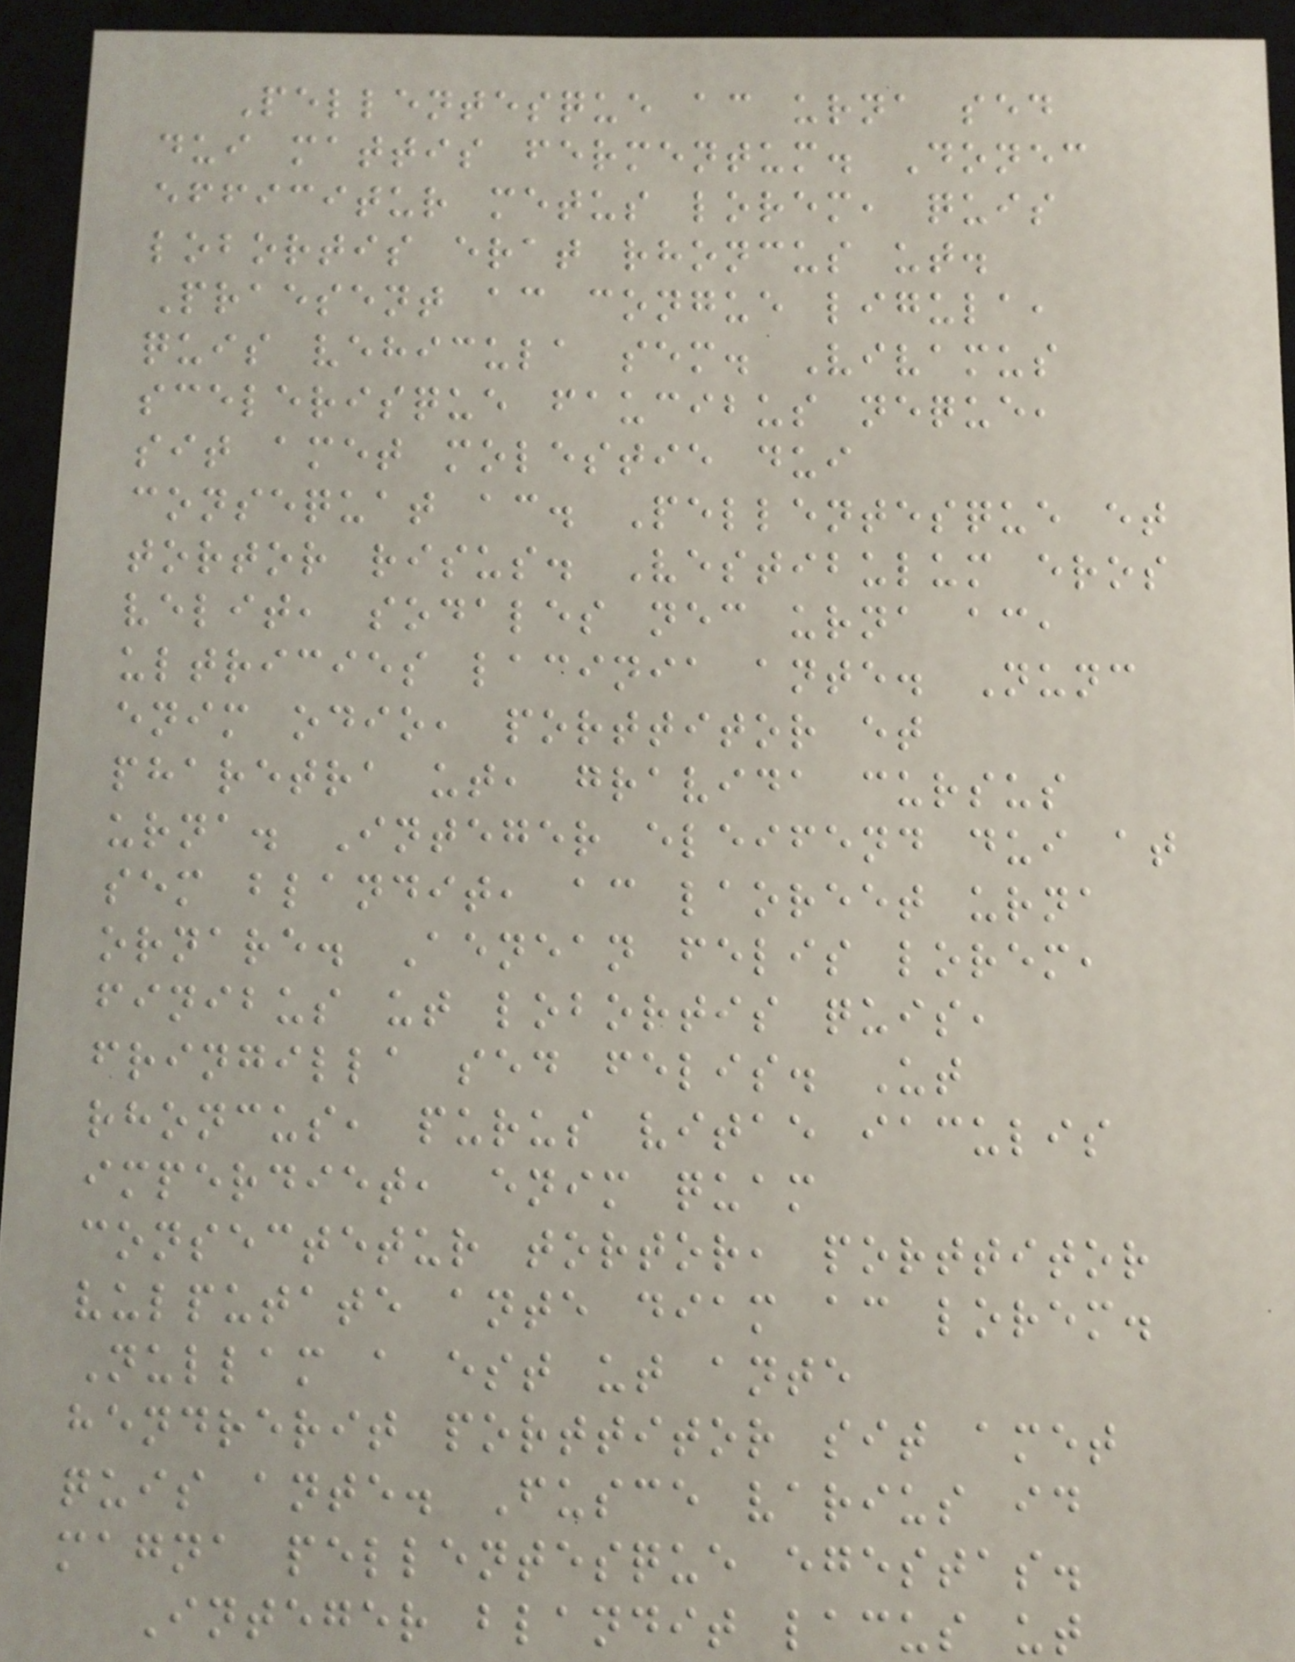Pellentesque ac urna sed
dui mattis fermentum. Donec
efficitur metus lorem, quis
lobortis erat rhoncus ut.
Praesent ac congue ligula,
quis vehicula sem. Vivamus
scelerisque faucibus neque,
sit amet molestie dui
consequat ac. Pellentesque et
tortor risus. Vestibulum eros
velit, sodales nec urna ac,
ultricies lacinia ante. Nunc
enim odio, porttitor et
pharetra ut, gravida cursus
urna. Integer eleifend dui at
sem blandit, ac laoreet urna
ornare. Aenean felis lorem,
finibus ut lobortis quis,
fringilla sed felis. Ut
rhoncus, purus vitae iaculis
imperdiet, enim quam
consectetur tortor, porttitor
vulputate ante diam ac lorem.
Nullam a est ut ante
hendrerit porttitor sit amet
quis ante. Fusce varius id
magna pellentesque egestas.
Integer blandit lacus ut
